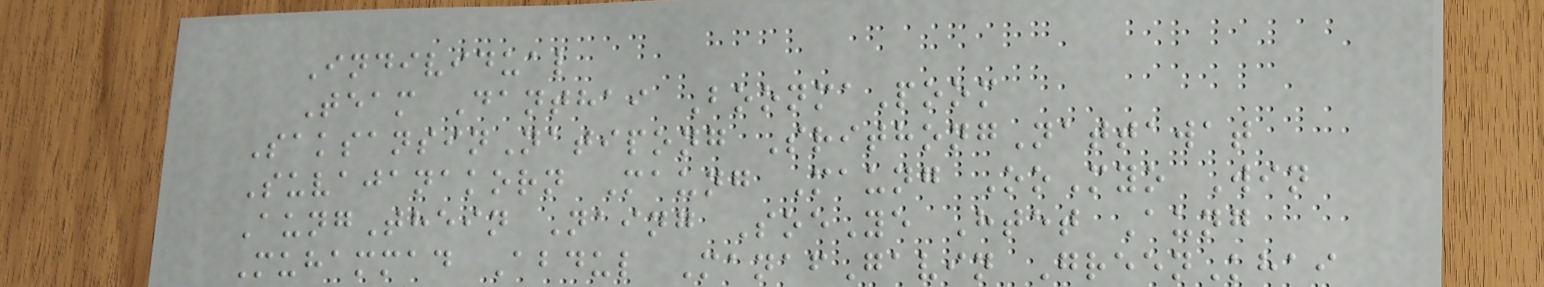Individual
Team Danthai BoonmaPoom
SaksansinNatipong SrithongNattawat
Suvajanakorn Maung Maung OoMyo Win
AungThein Naing SoeYe Htet Aung
Muhammad Abdul ManafGavin GreenKhai
